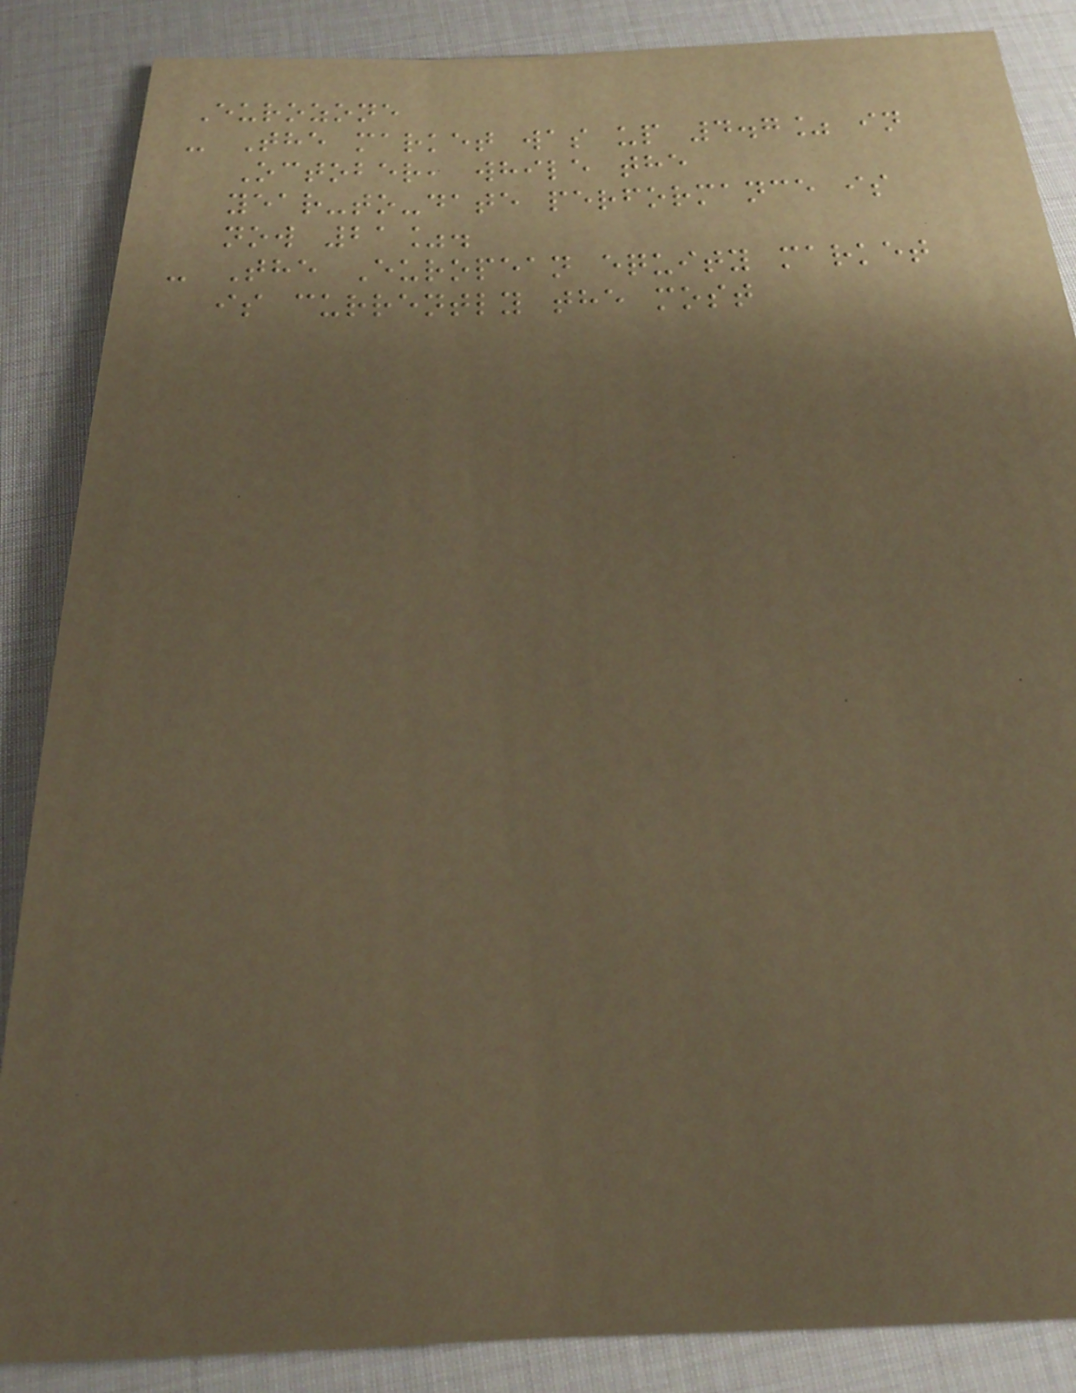Eurozone
- The market was up 4.7% in
October, while the
year-to-date performance is
now 21%.
- The European equity market
is currently the most
